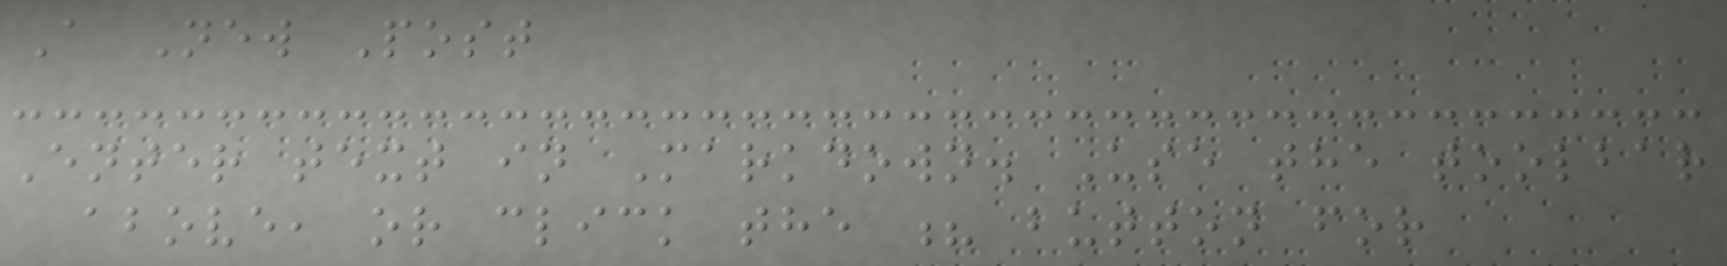A New Post
Enter text in Markdown. Use the toolbar
above, or click the ? button for
